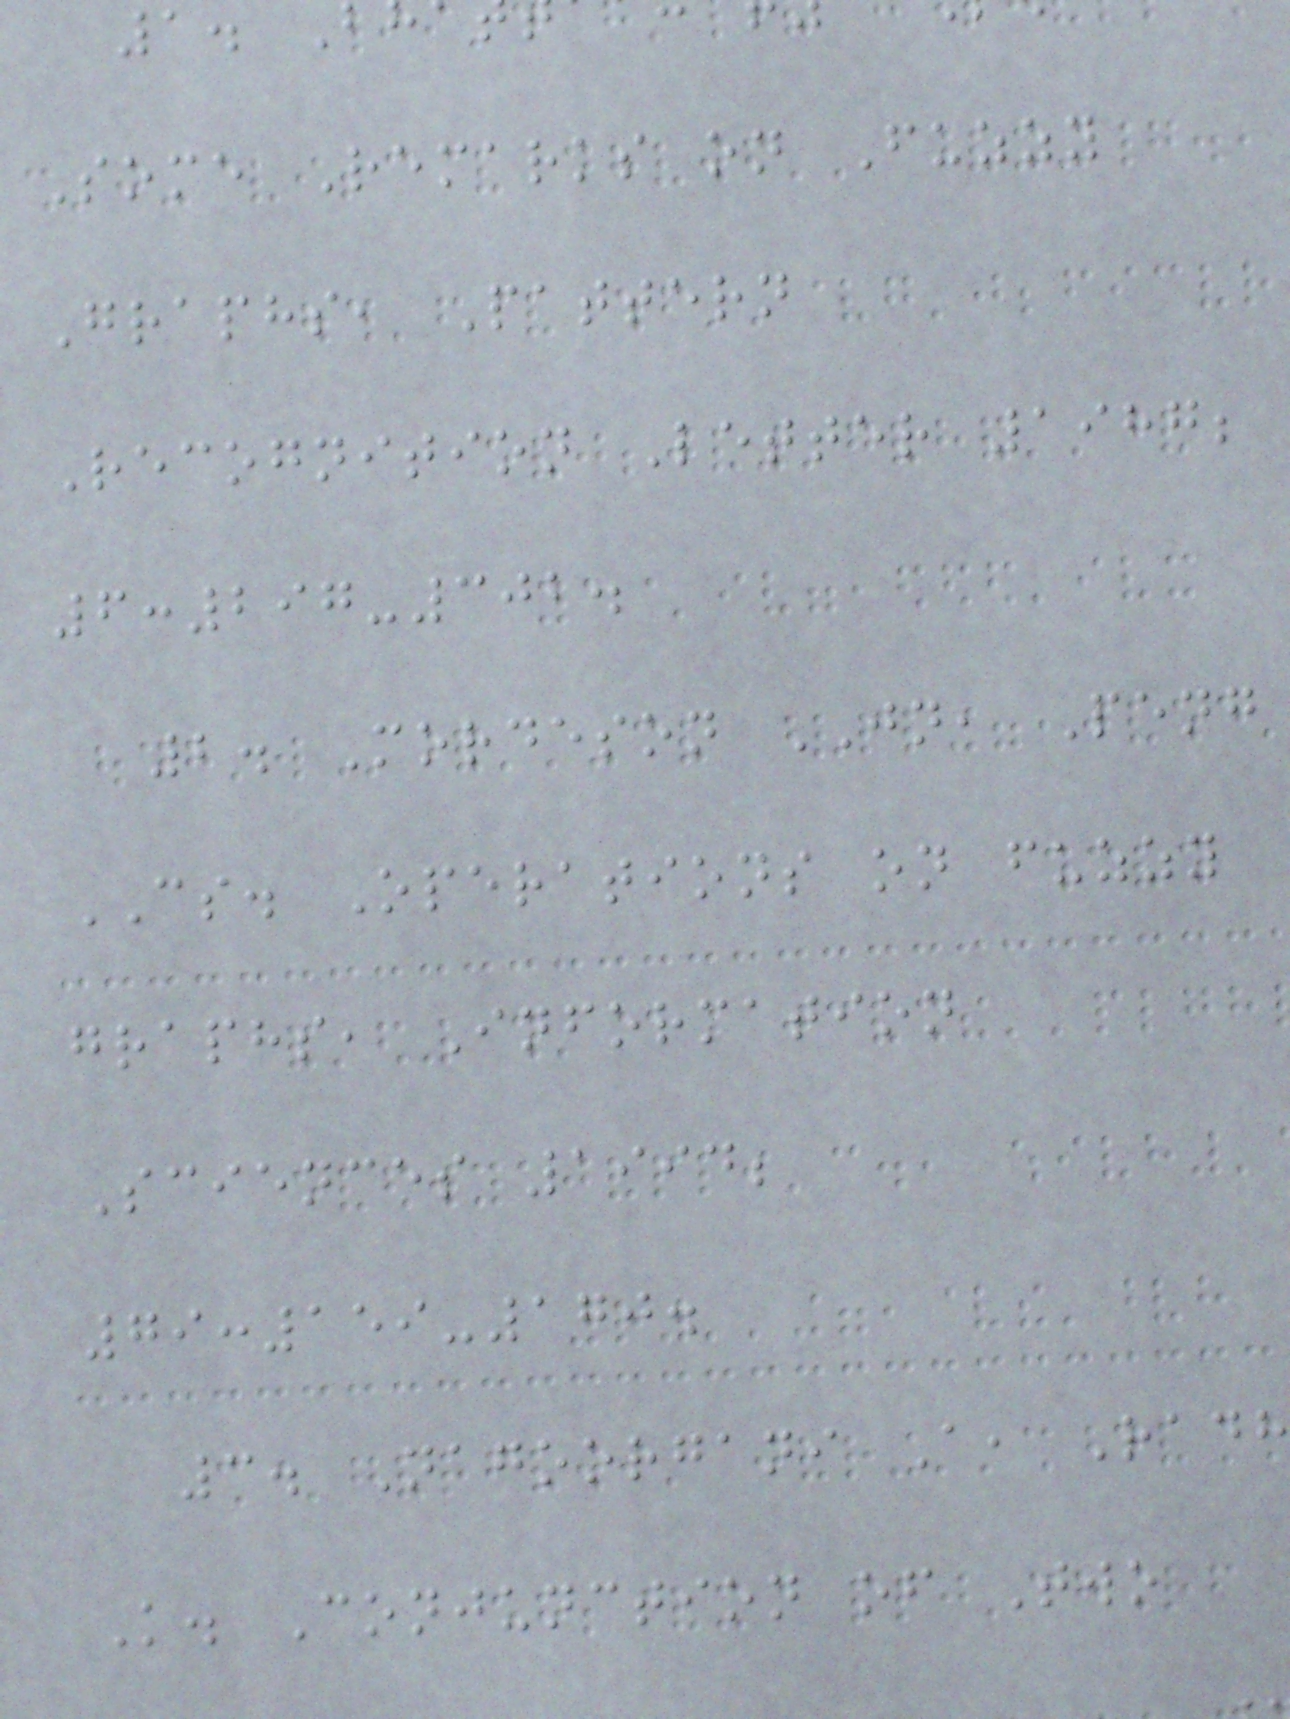Some Remarks on Fuzzy
Graphs, Pattern
Recognition Letter 1987;
6:297-302.
2. Mordeson JN, Peng
CS. Operations on fuzzy
graphs, Information
Sciences 1994;
79:159-170.
3. Nagoorgani A, Radh
K. Conjunction of Two
